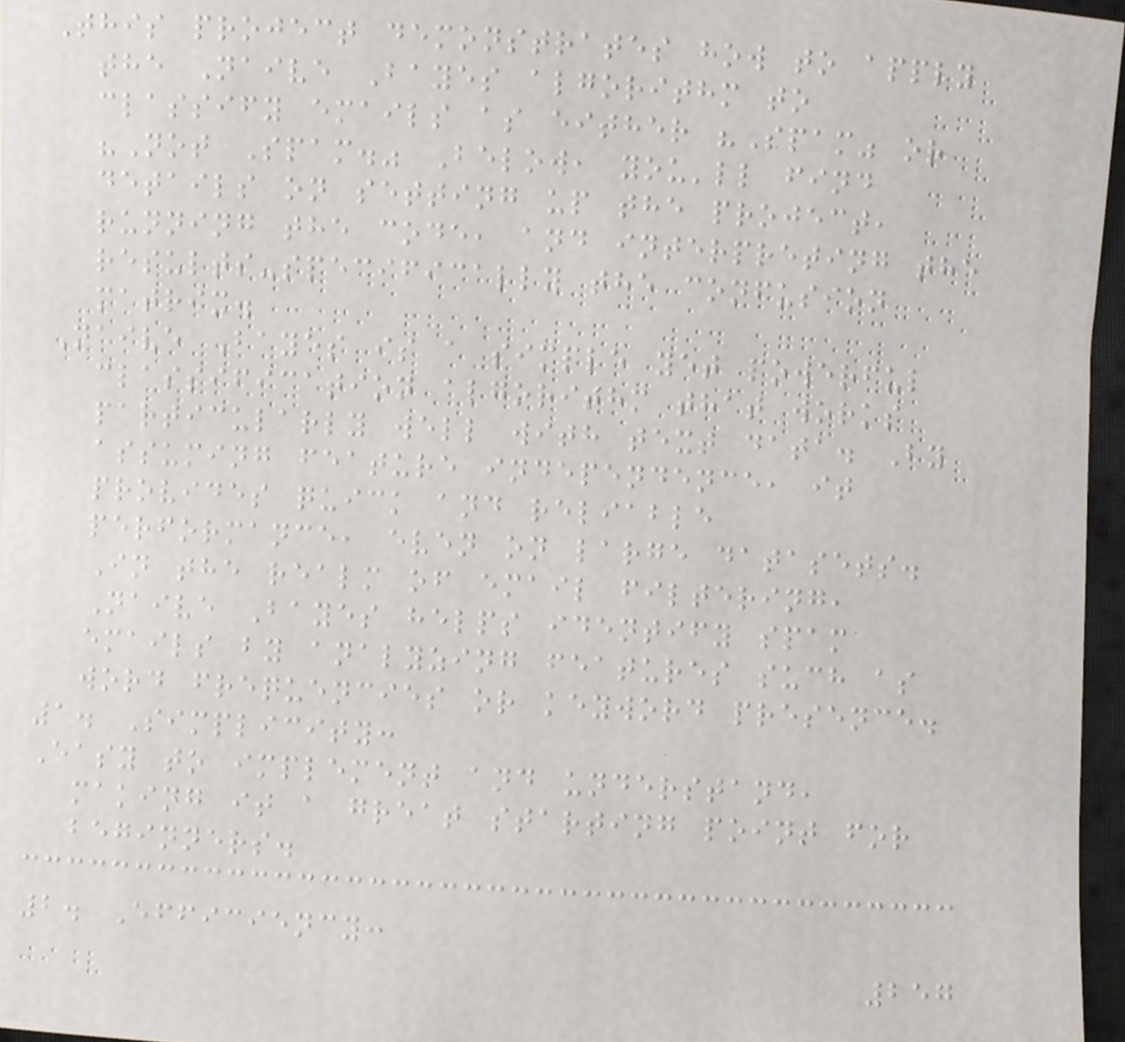This project demonstrates how to apply
the Naive Bayes algorithm to
classify emails as either "Spam" or
"Not Spam." Below, you'll find
details on setting up the project,
running the code, and interpreting the
results-specifically the confusion
matrix.
Naive Bayes is a simple yet powerful
classification algorithm that works
particularly well with text data. By
assuming feature independence, it
provides quick and reliable
performance, even on large datasets.
In the realm of email filtering,
Naive Bayes helps identify spam
emails by analyzing features such as
word frequencies or keyword presence.
1. Simplicity:
Easy to implement and understand,
making it a great starting point for
beginners.
2. Efficiency:
257
